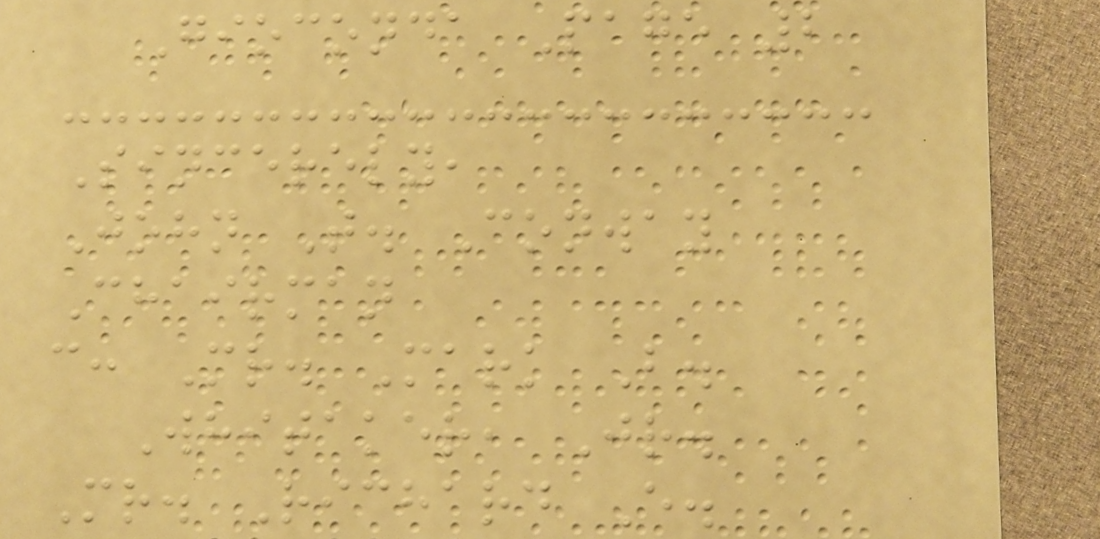Gioconda Page 2
Sincerely,
John T. Conway
Chairman
c: Mr. Mark B.
Whitaker, Jr.
Mr. Richard E.
